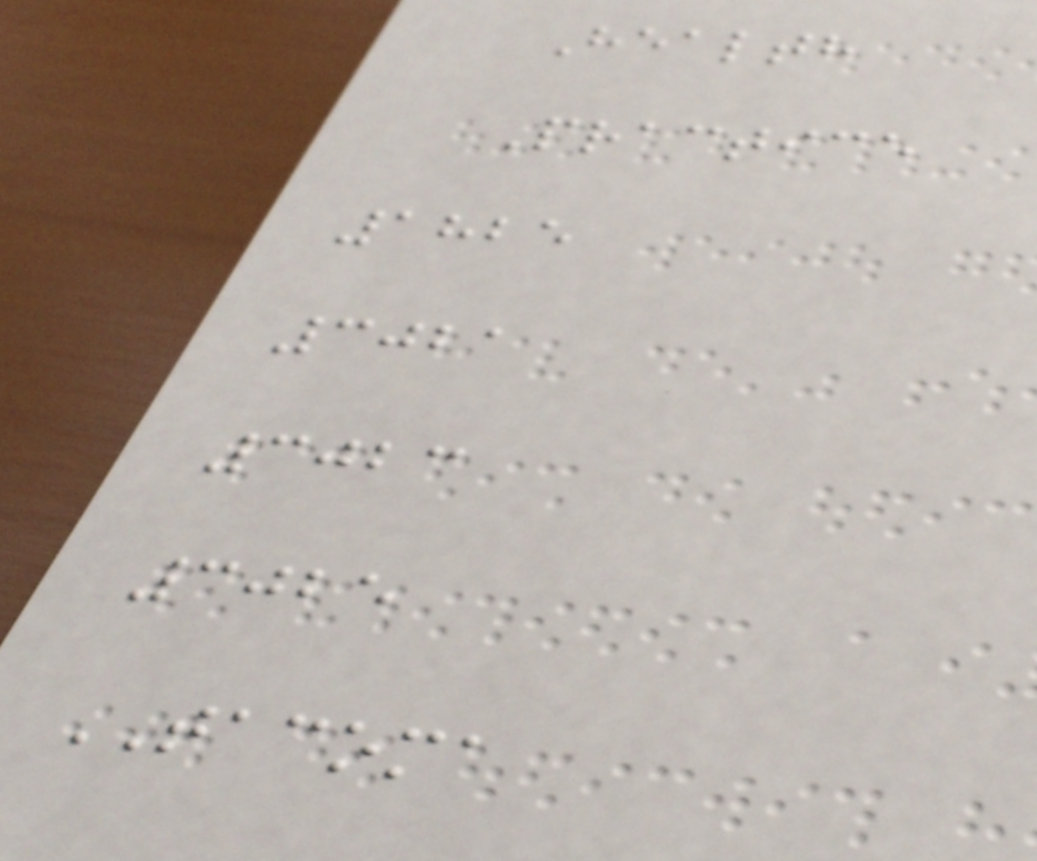Health
Practice
1825
3021
3023
3025
TACOMA
